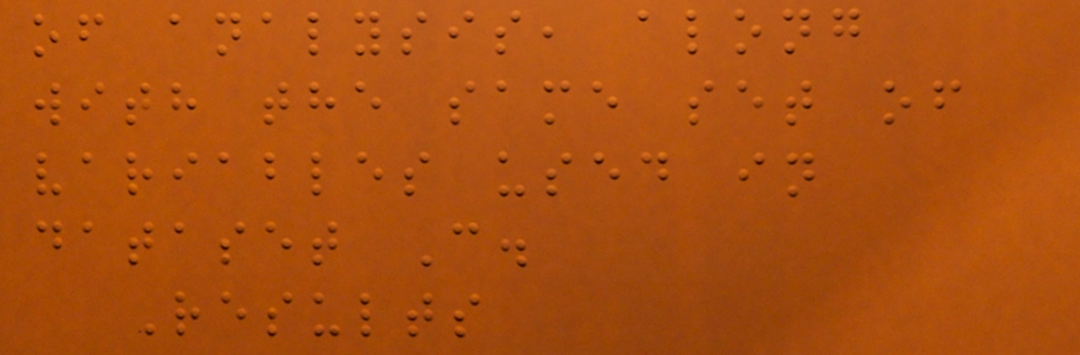of analysis, along
with the same set of
variables used in
dataset C.
Results
